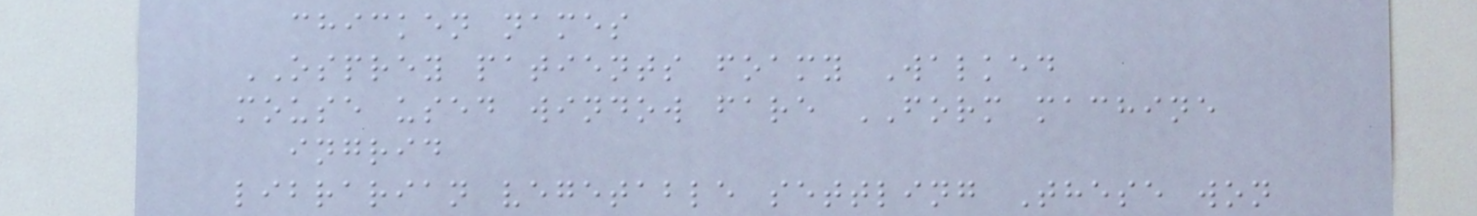chicken names
OSPREY patients foamy Walked
mouse used window fare FORM machine
ingrid
librarian vegetable settling These won
